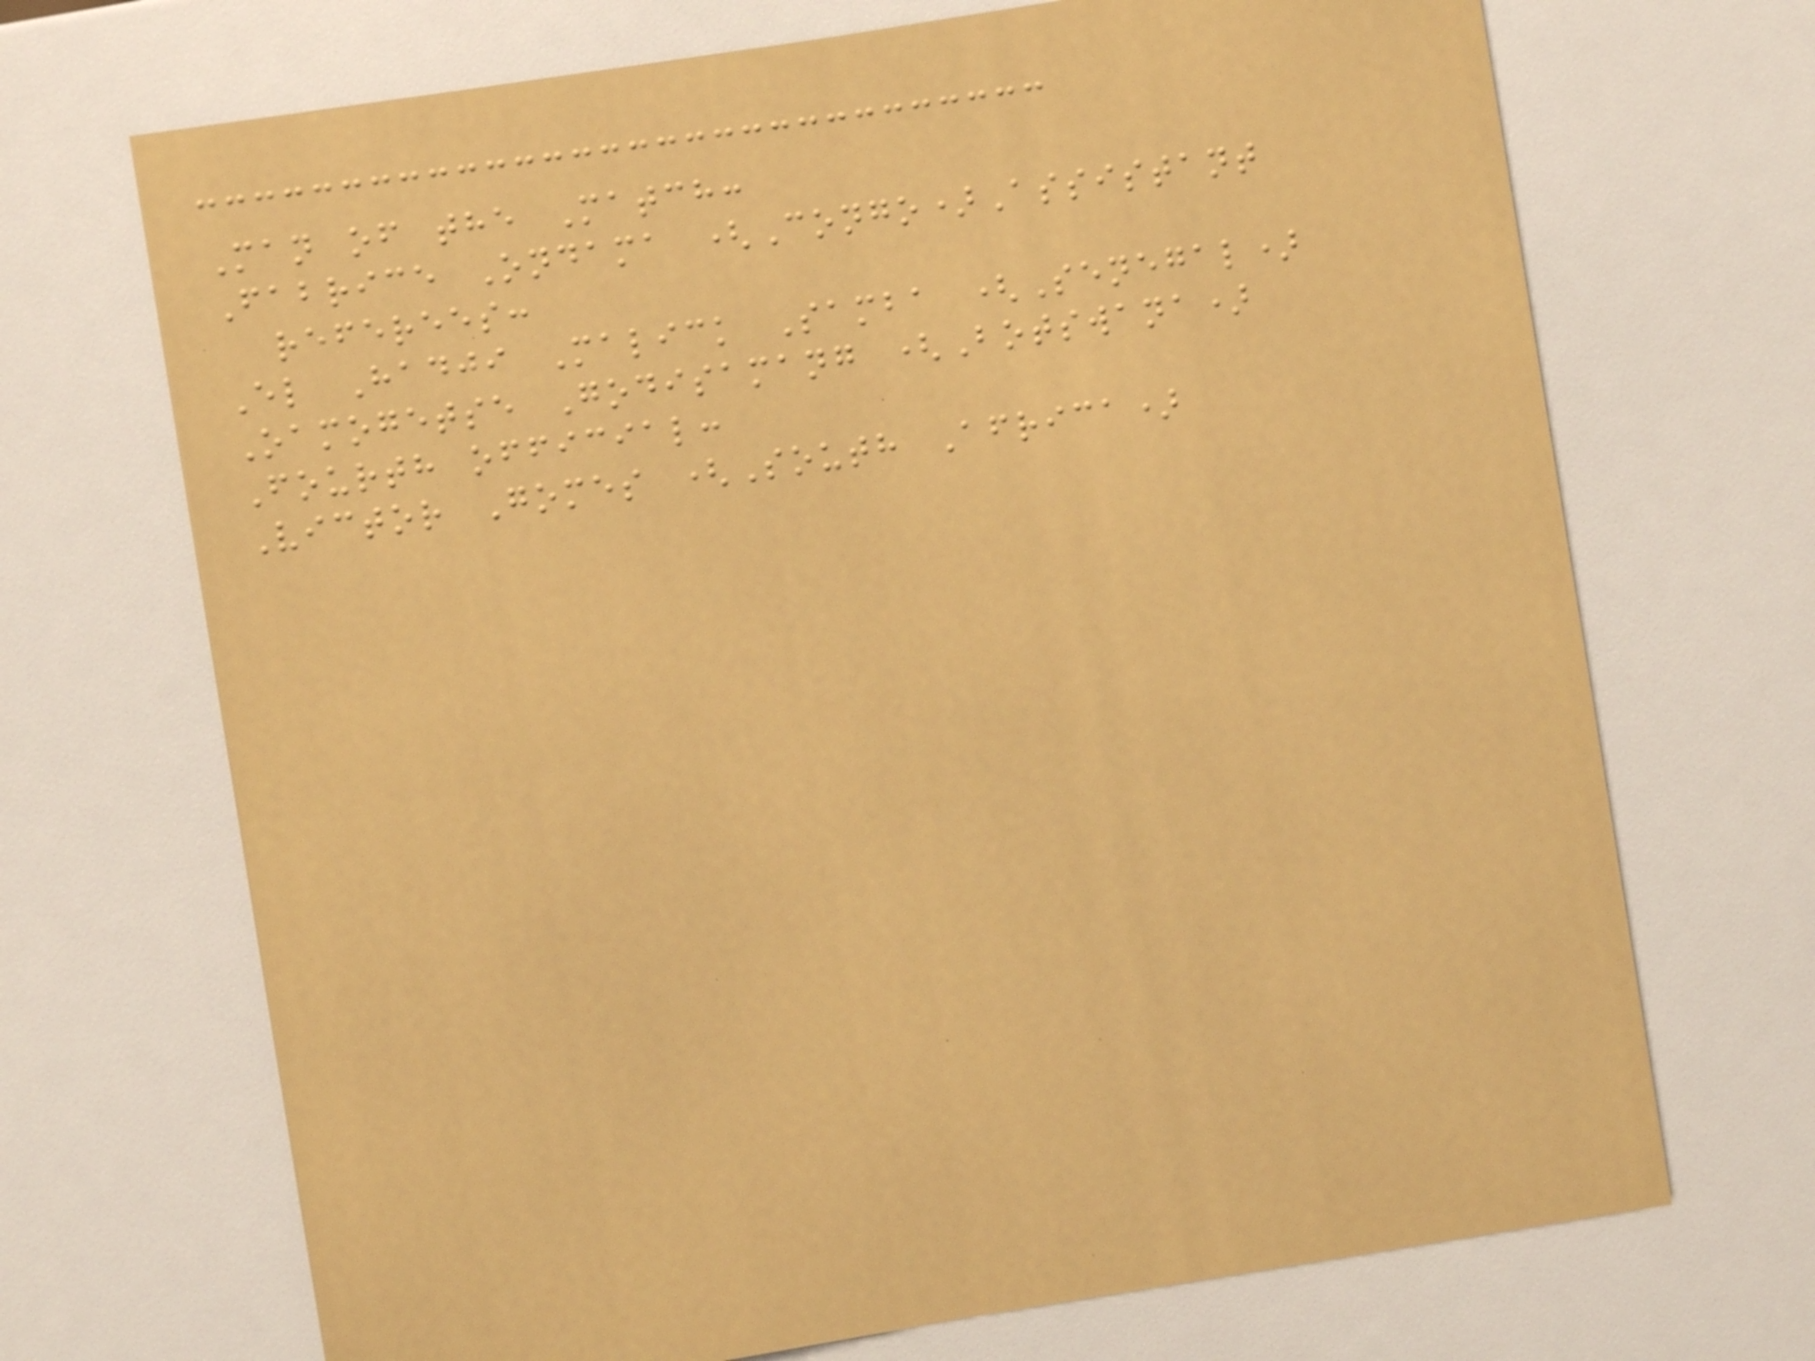Man of the Match:
Fabrice Ondama (Congo)Assistant
referees:
El Hadji Malick Samba (Senegal)
Oamogetse Godisamang (Botswana)
Fourth official:
Victor Gomes (South Africa)
